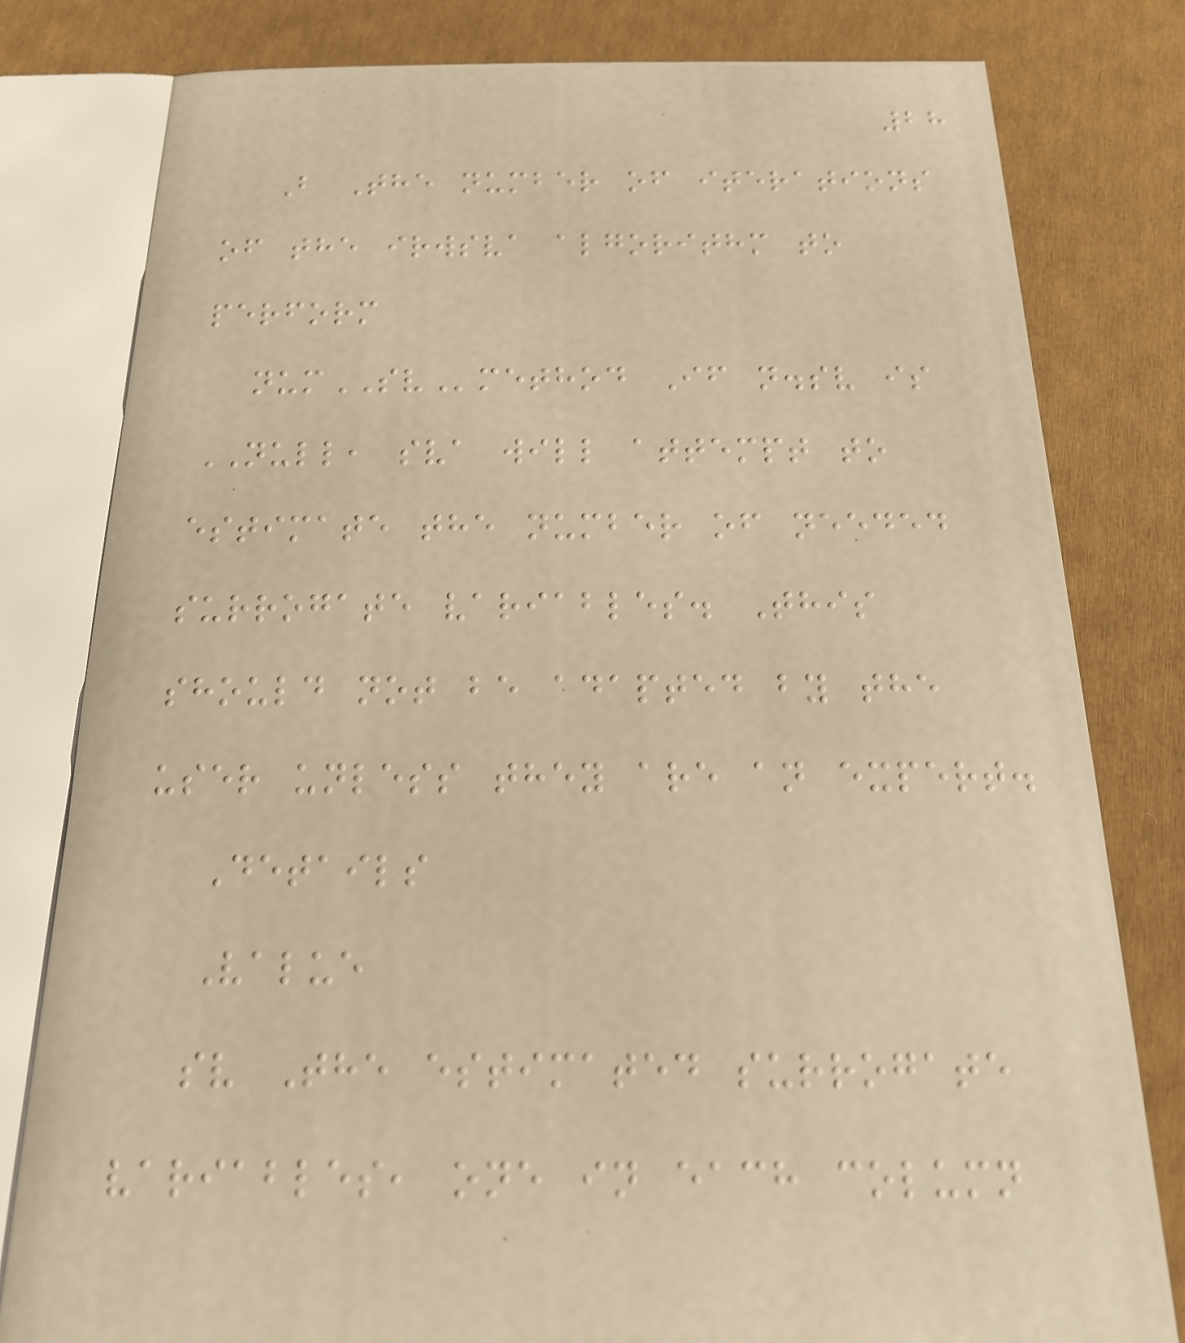28
B The number of iterations
of the irwsva algorithm to
perform
numSVmethod If n.sv is
NULL, sva will attempt to
estimate the number of needed
surrogate variables. This
should not be adapted by the
user unless they are an expert.
Details
Value
sv The estimated surrogate
variables, one in each column
